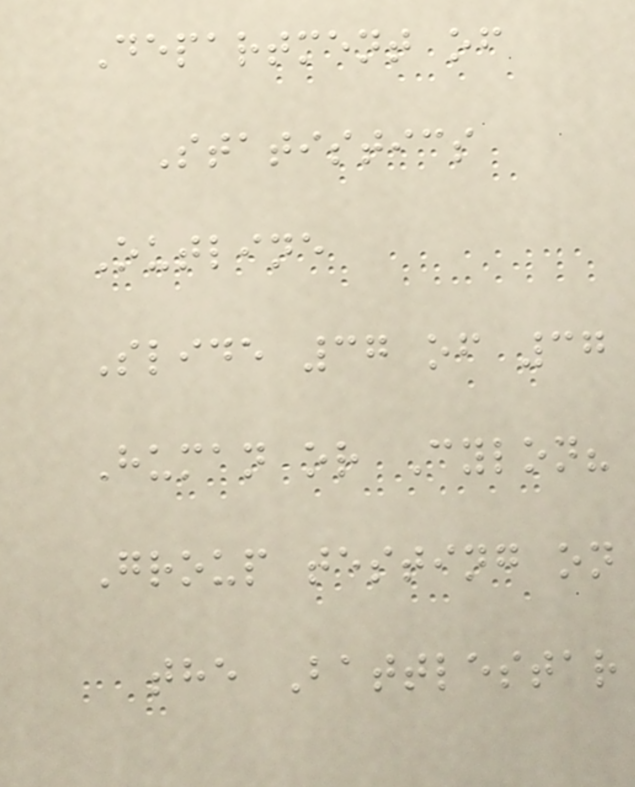Department of
Statistics
Outline
Slide 37 of 37
Human or Cylon?
Group testing on
the Battlestar
